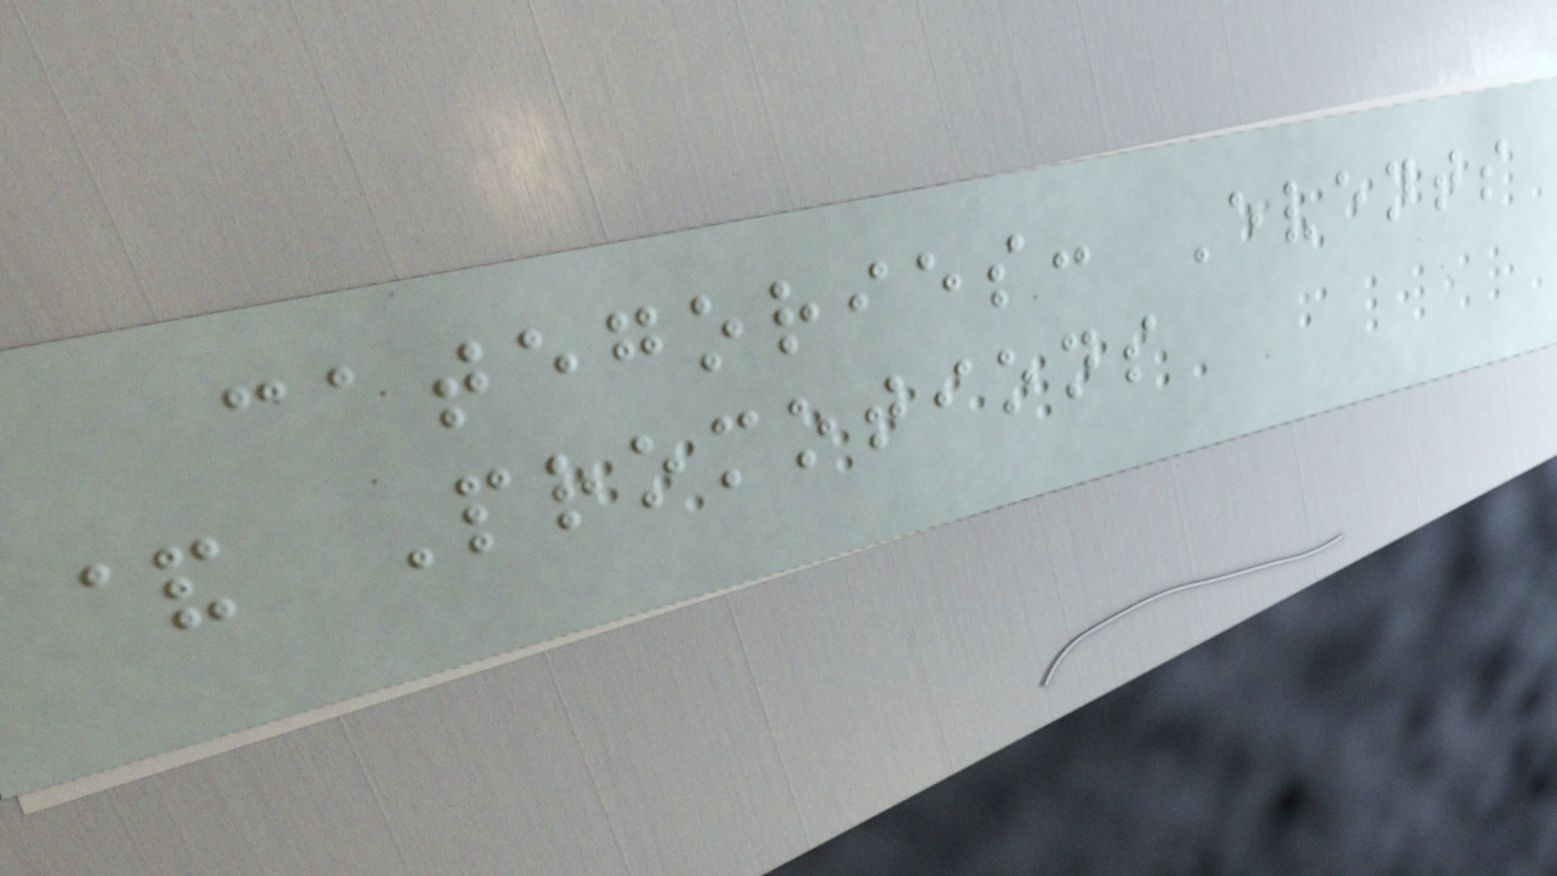categories: Events
& Promotions
